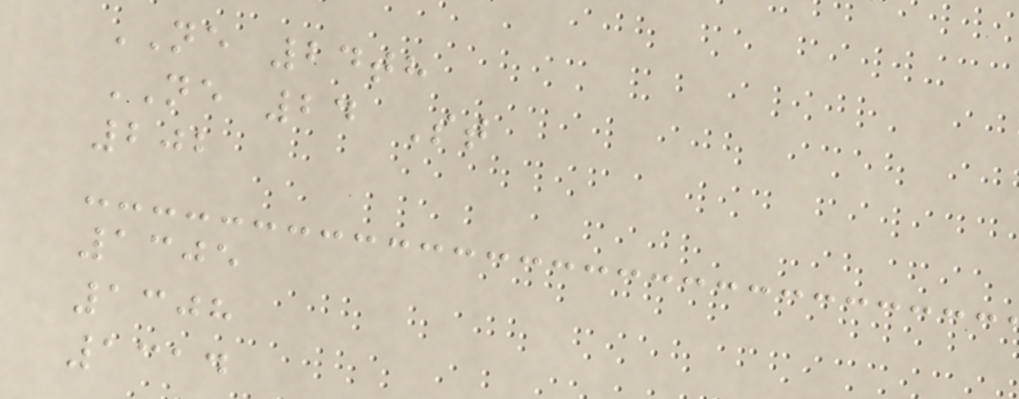NE 24th
NE 24 St
202
1305
1308
1314
